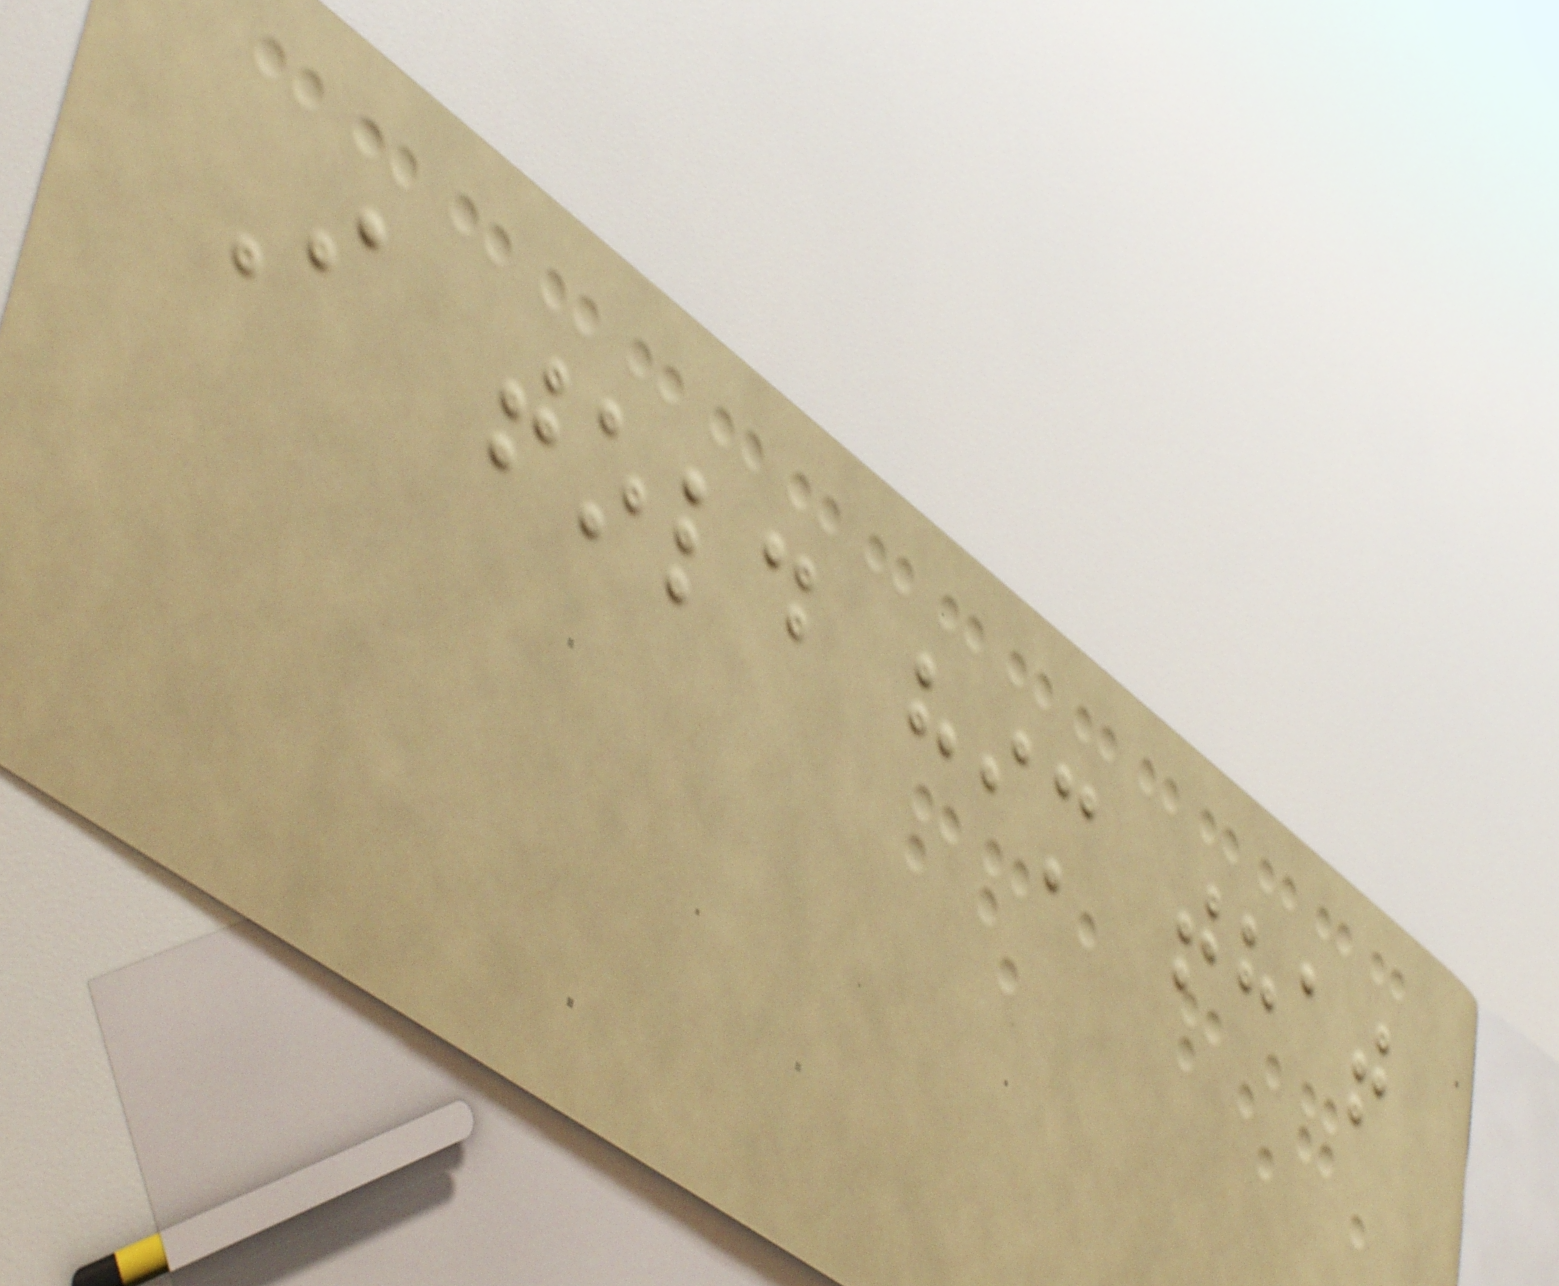I told him that
